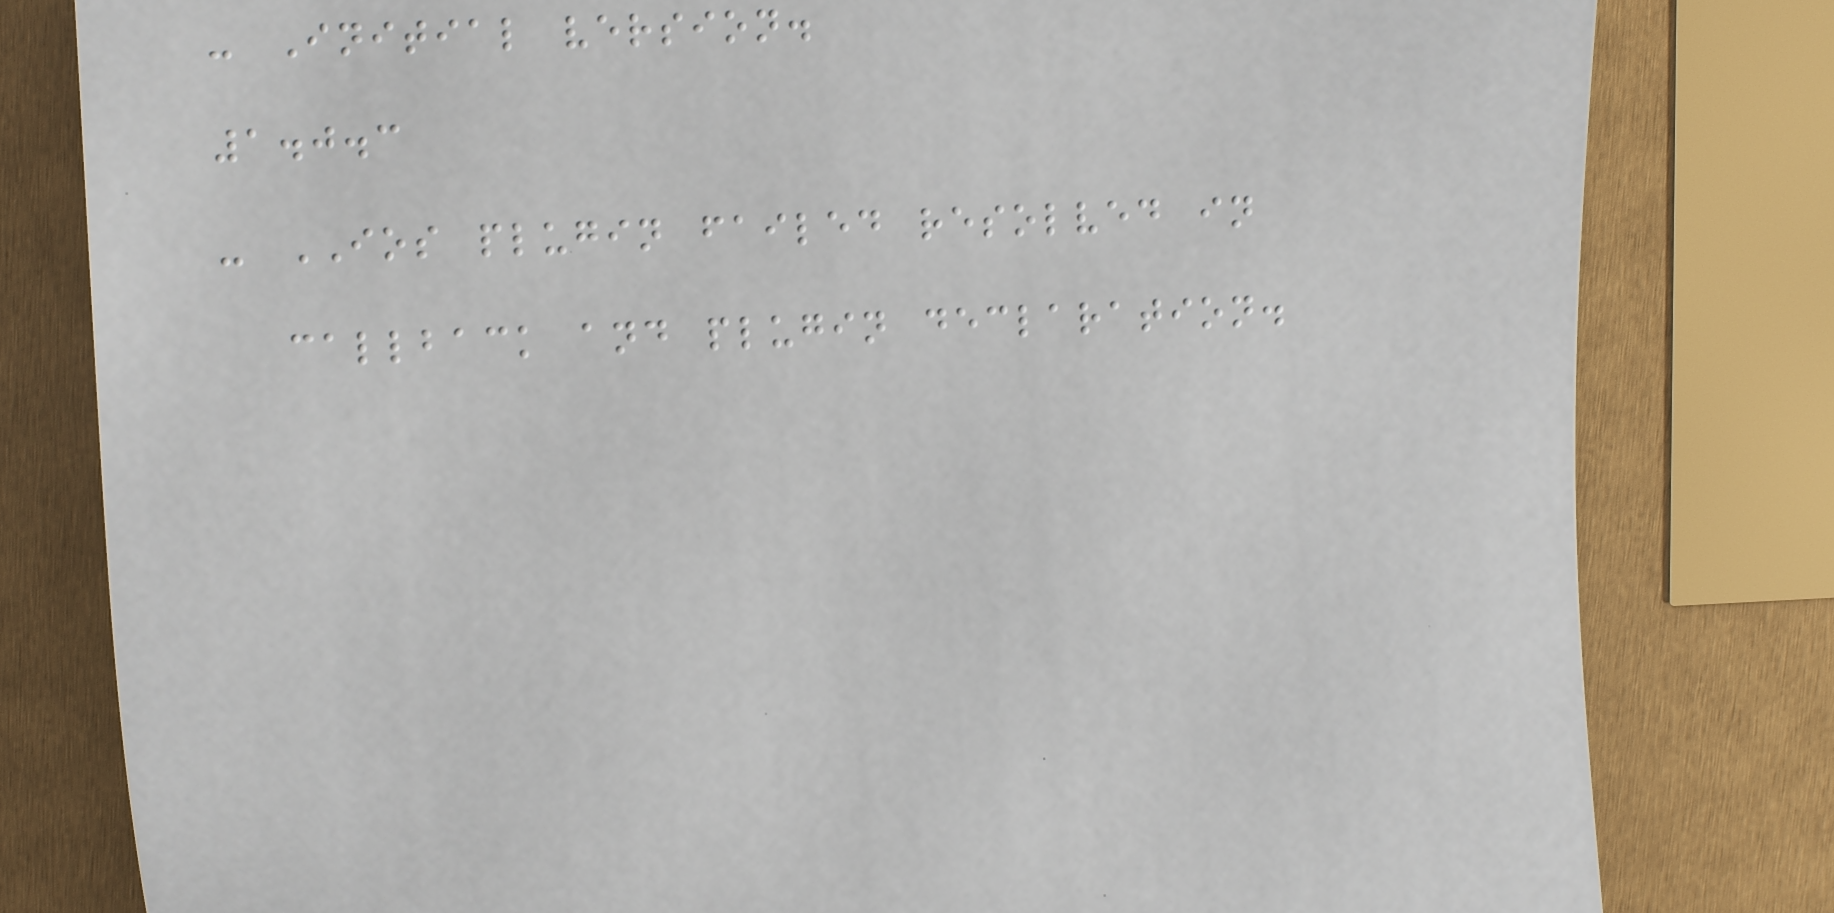- Initial version.
1.0.3
- IOS plugin failed resolved in
callback and plugin declaration.
